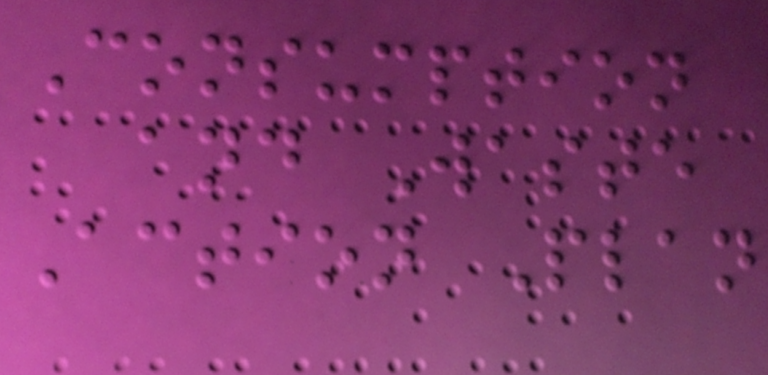Consumption
and Waste
Action Plan
